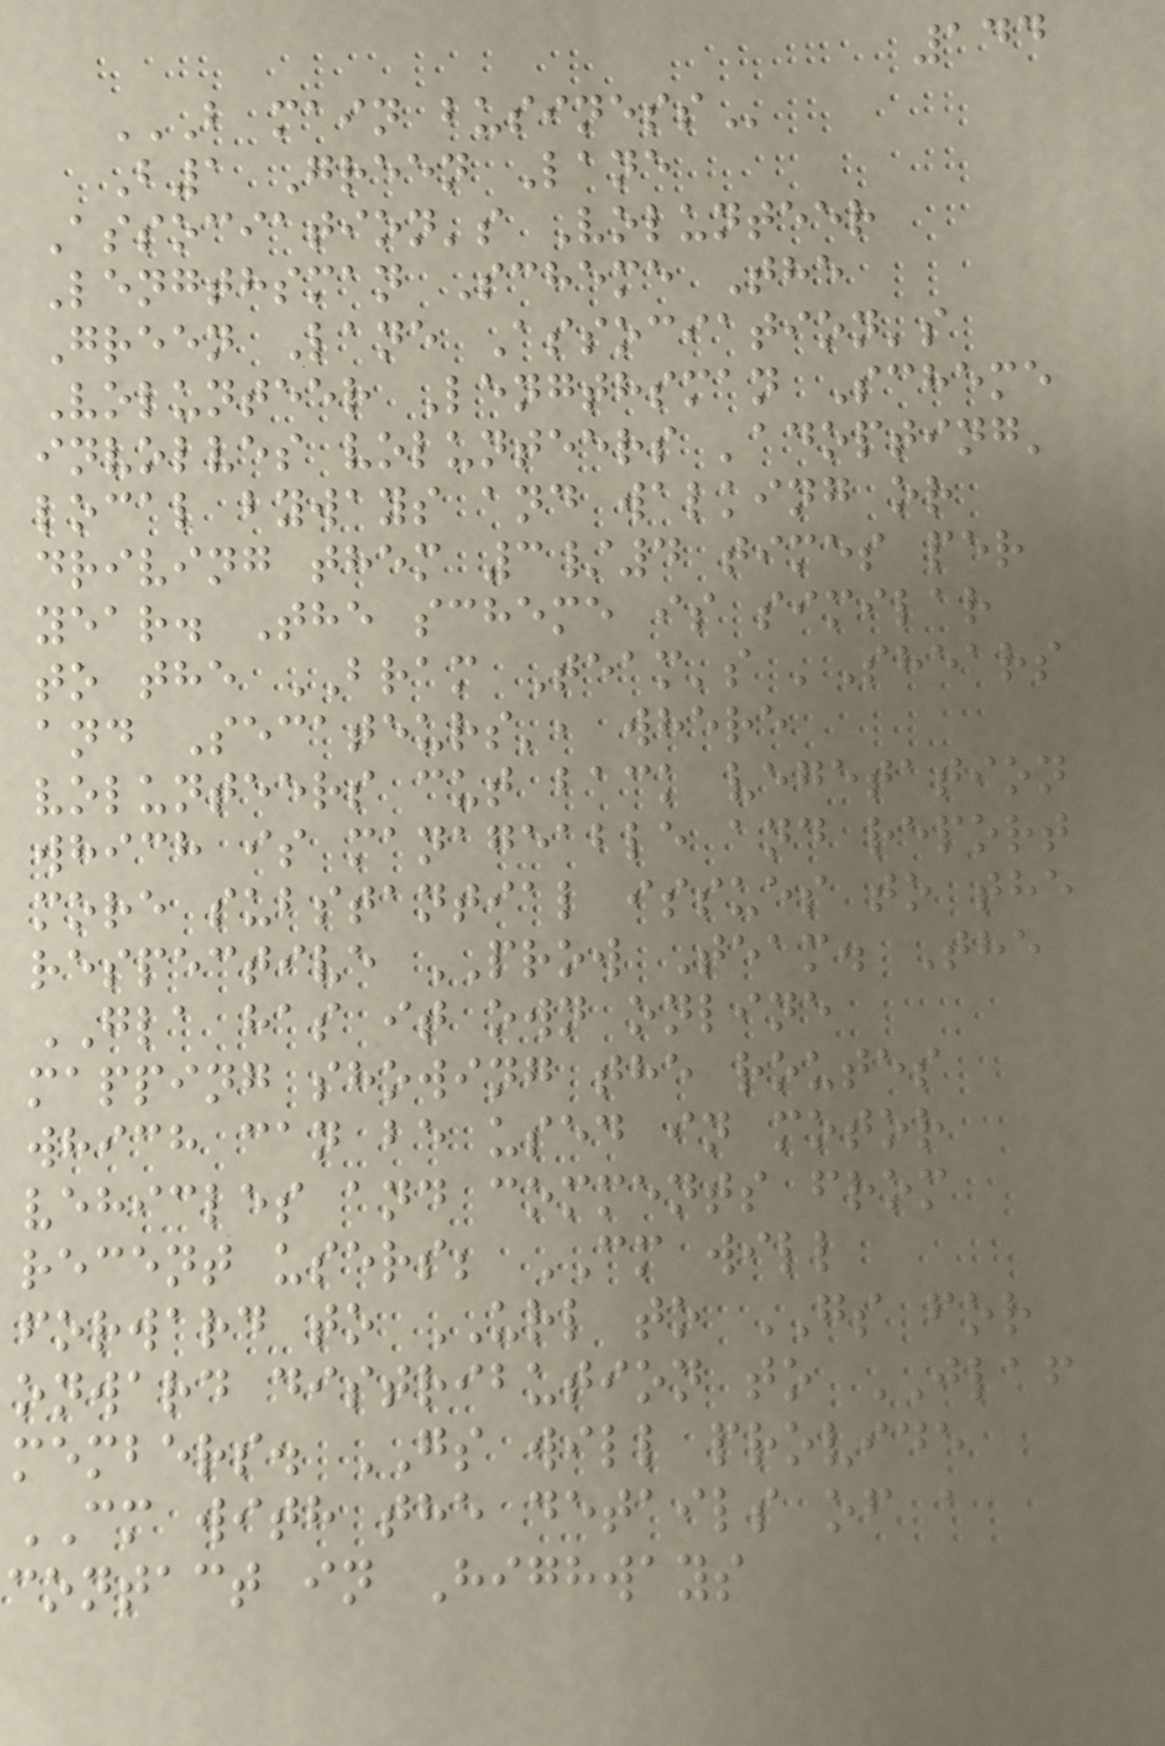144
B MAIN BUSINESS
B1 Green Lane
Association's Volunteer
Lengthsman Scheme The
Green Lane Association's
Volunteer Lengthsman Scheme
involves volunteers 'adopting'
local byways and walking or
driving them 3/4 times per
year. The scheme is similar
to the BRAM Team's 'Shears
and Secateurs', where
volunteers cut back vegetation
which is manageable and report
more substantial issues to the
respective PROW Team. The
GLA has it own online
mapping showing the routes
which can be used in motor
vehicles and comments from
recent users; CM will
forward to URL to GS for
onward distribution to JLAF
members. GS will provide
CM with the details of a
contact in Highways
